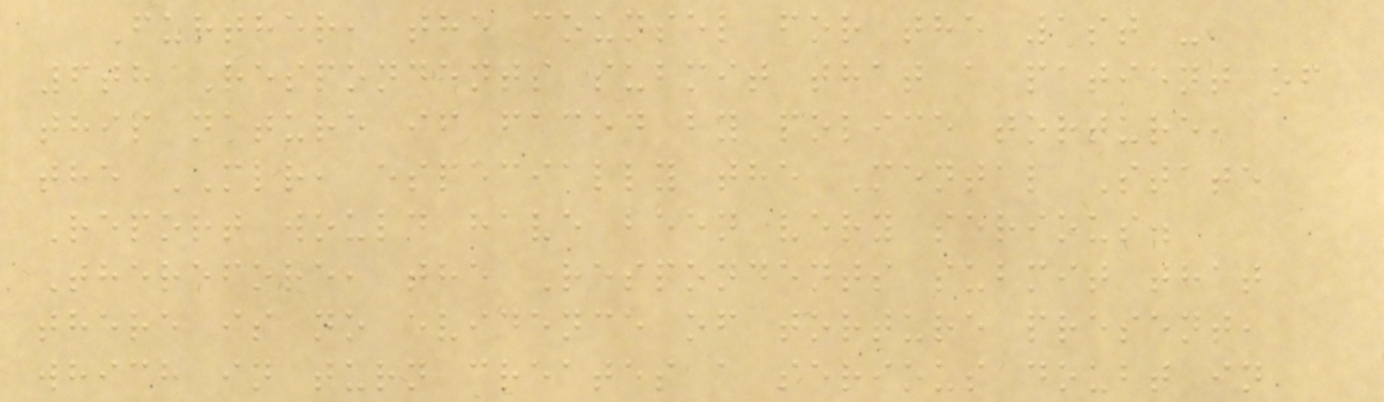Further, the counsel for the 1st -
6th Respondents submit that a patient of
this nature if faced by police torture,
the MLR, especially the Mental State
Report would have been very serious.
Therefore, the Respondents submit that
there is no evidence of torture present,
which in turn creates a serious doubt in
